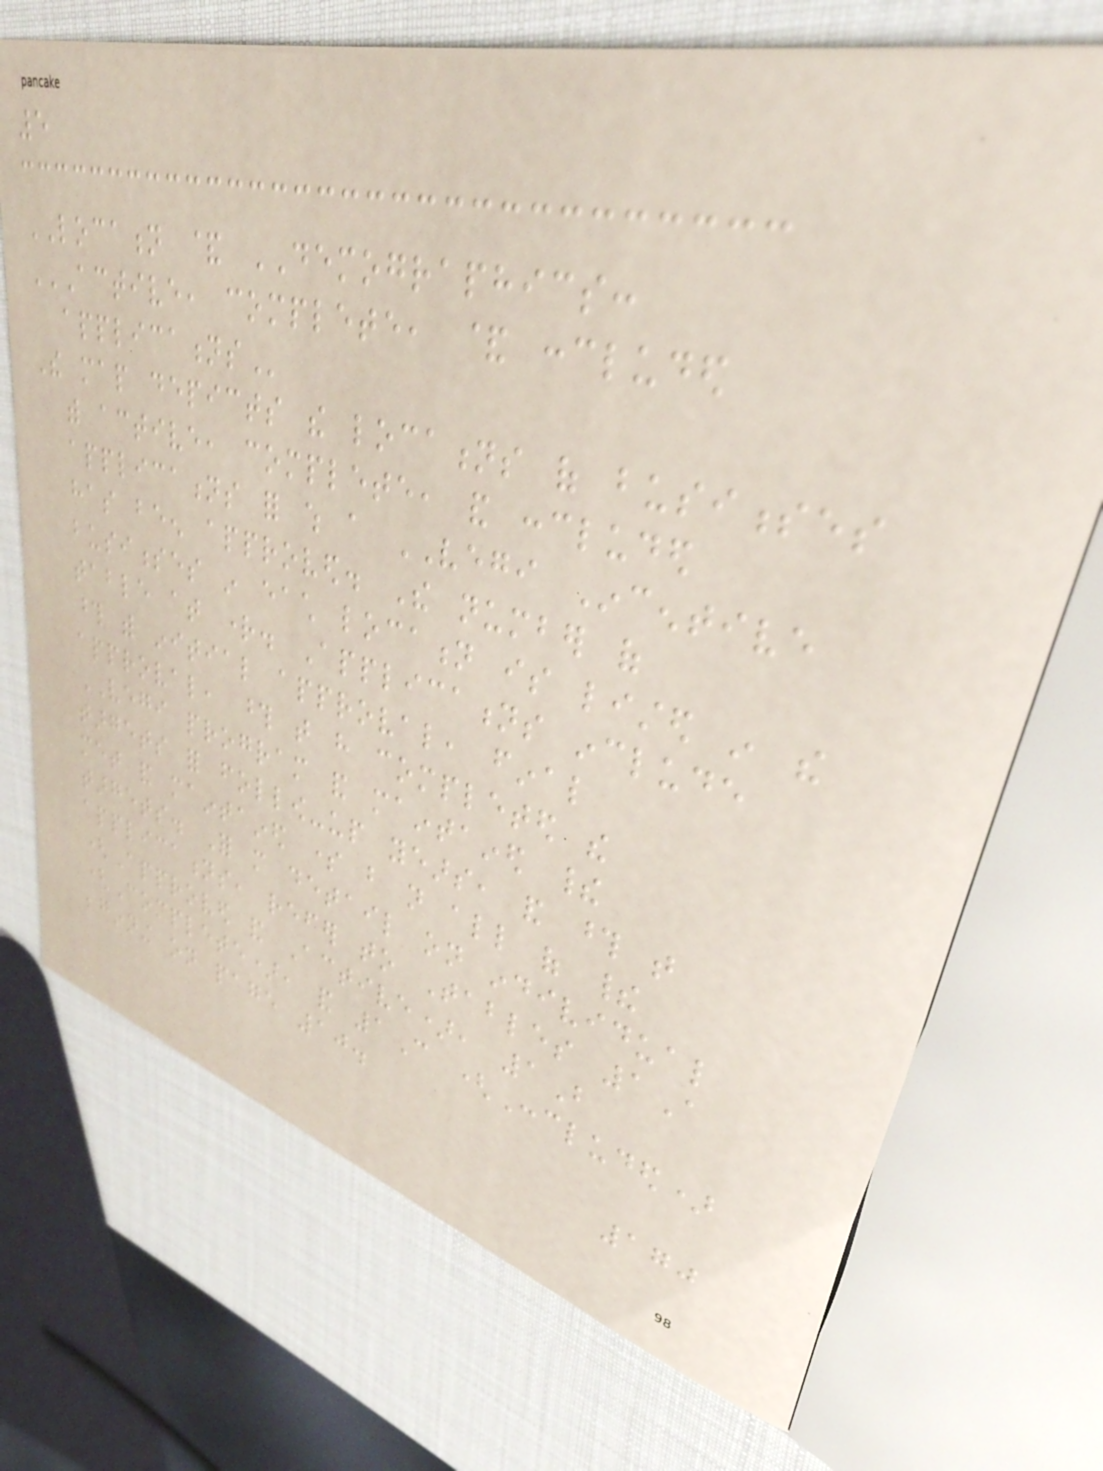5
LOCATION & DEMOGRAPHICS:
ACTIVE, COMPLETE, & CONCLUDED
APPLICATIONS
The map depicts the locations of businesses
with active, complete, and concluded
applications for which a VEGI Incentive
has been approved. The number of
businesses in each location is listed in the
table at right. Applications include
those with initial approval, final
approval, those that have completed the
VEGI program and maintained their
targets for follow-up years, and those that
met and maintained some but not all of their
targets. For more detail on individual
applications, refer to Tables 1A
(Approved and Active), 1B
(Complete), and 1C (Concluded)
beginning on page 10.
170
